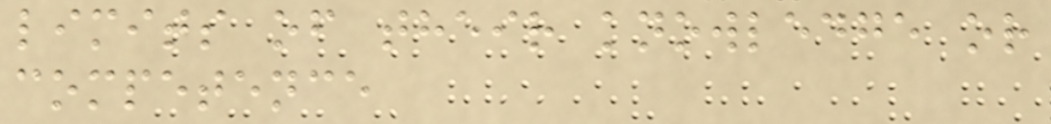limits of their knowledge or
competence
